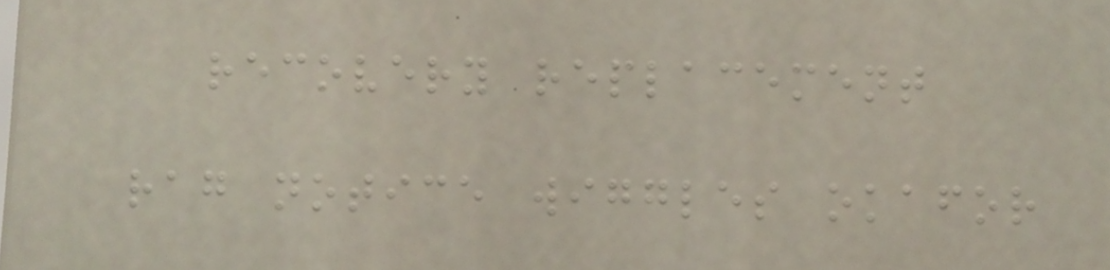recovery replacement
rag notice wiggles okafor
